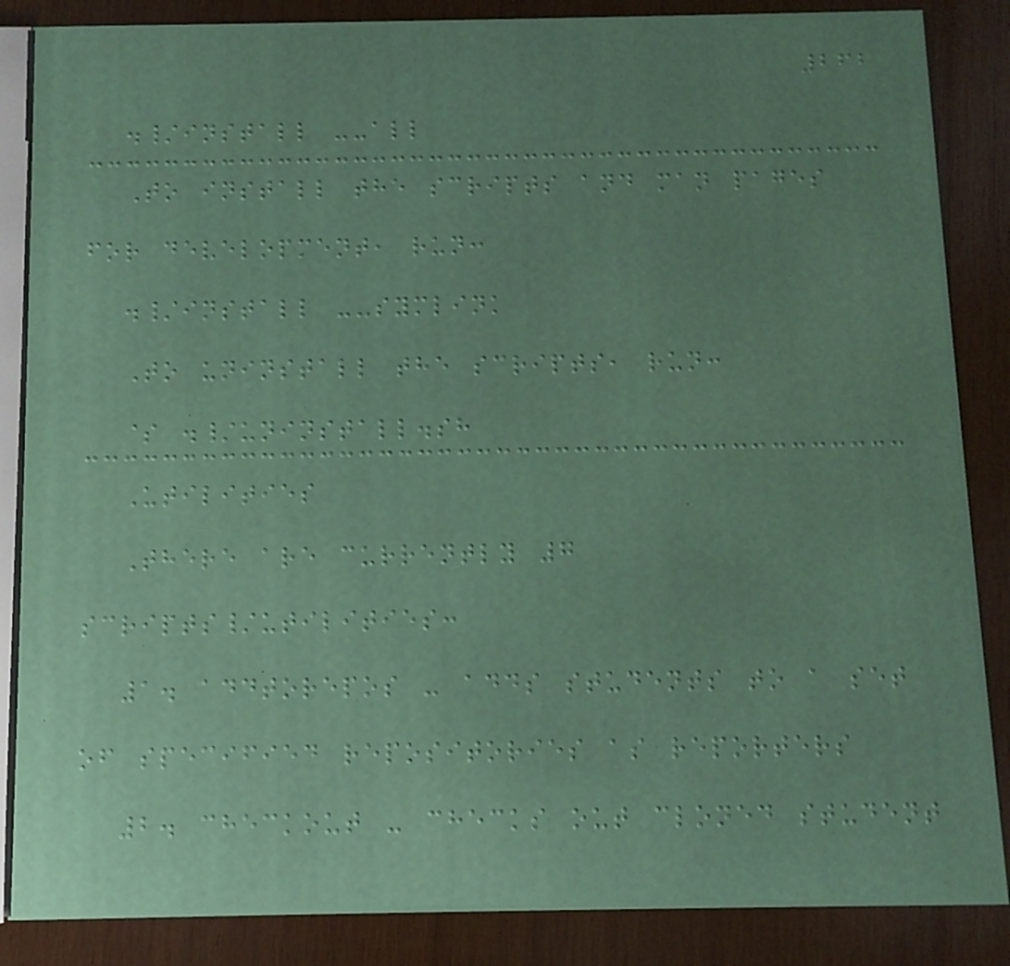262
./install --all
To install the scripts and man pages
for development, run:
./install --symlink
To uninstall the scripts, run:
$ ./uninstall.sh
Utilities
There are currently 7
scripts/utilities:
1. addtorepos - adds students to a set
of specified repositories as reporters
2. checkout - checks out cloned student
